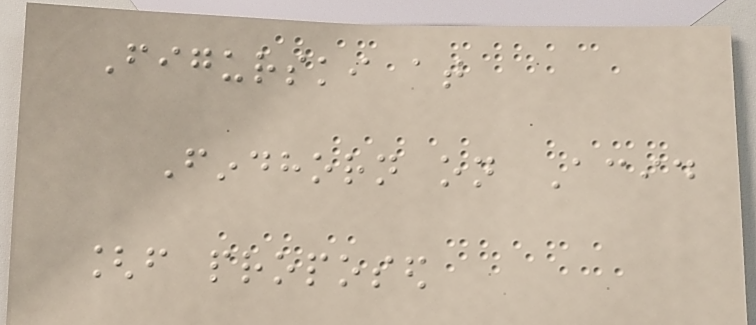Figurski at
Findhorn on Acid
[from proposed
